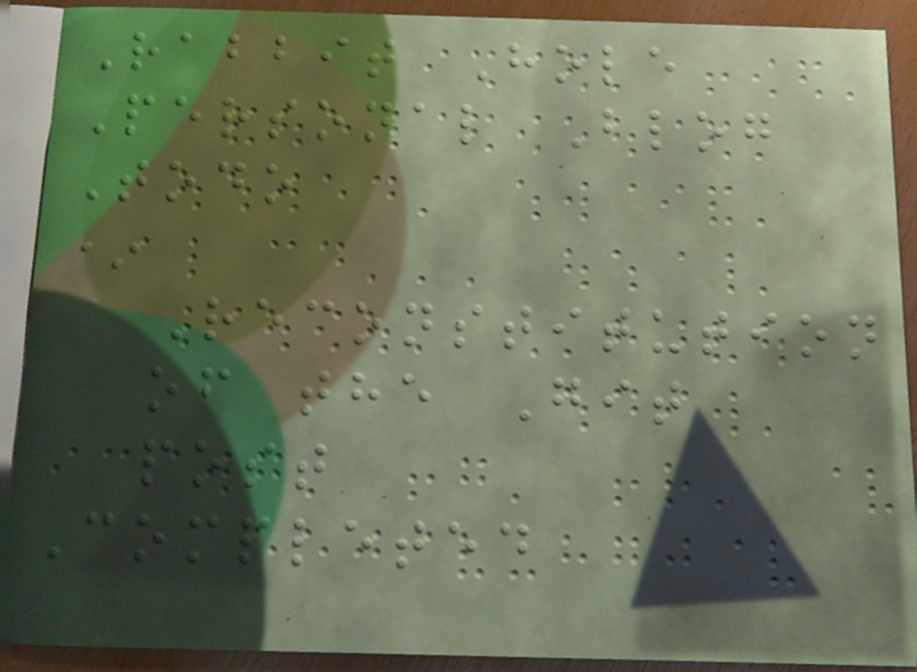Rabbit Hole
Personal Blog
Todo
*
Reconstitution
of the Git
post
Completed
